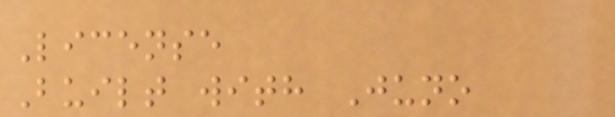License
Built with Juno
